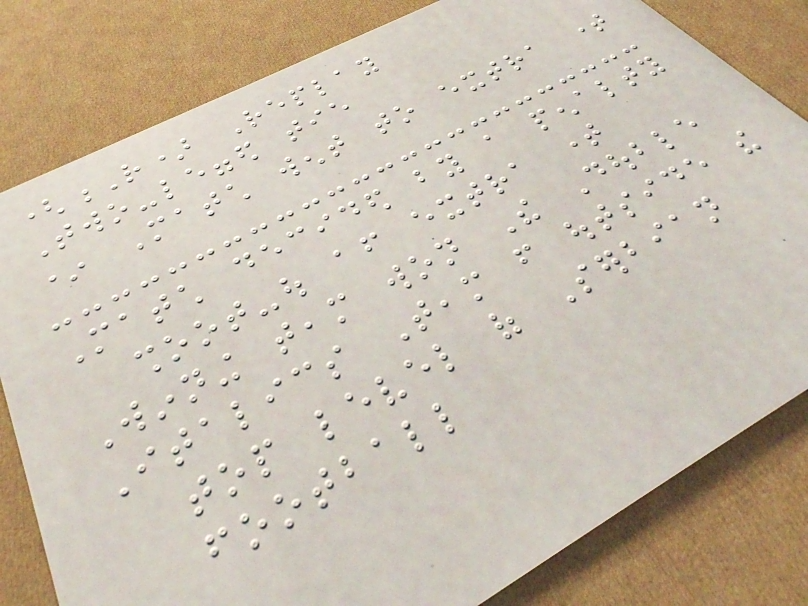(R) Replay
Two-legged tie
* Match went to extra time
Match decided by a penalty
shoot-out after extra time
Winning team won The Double
Italics Team from outside the
top level of Serbian
football
